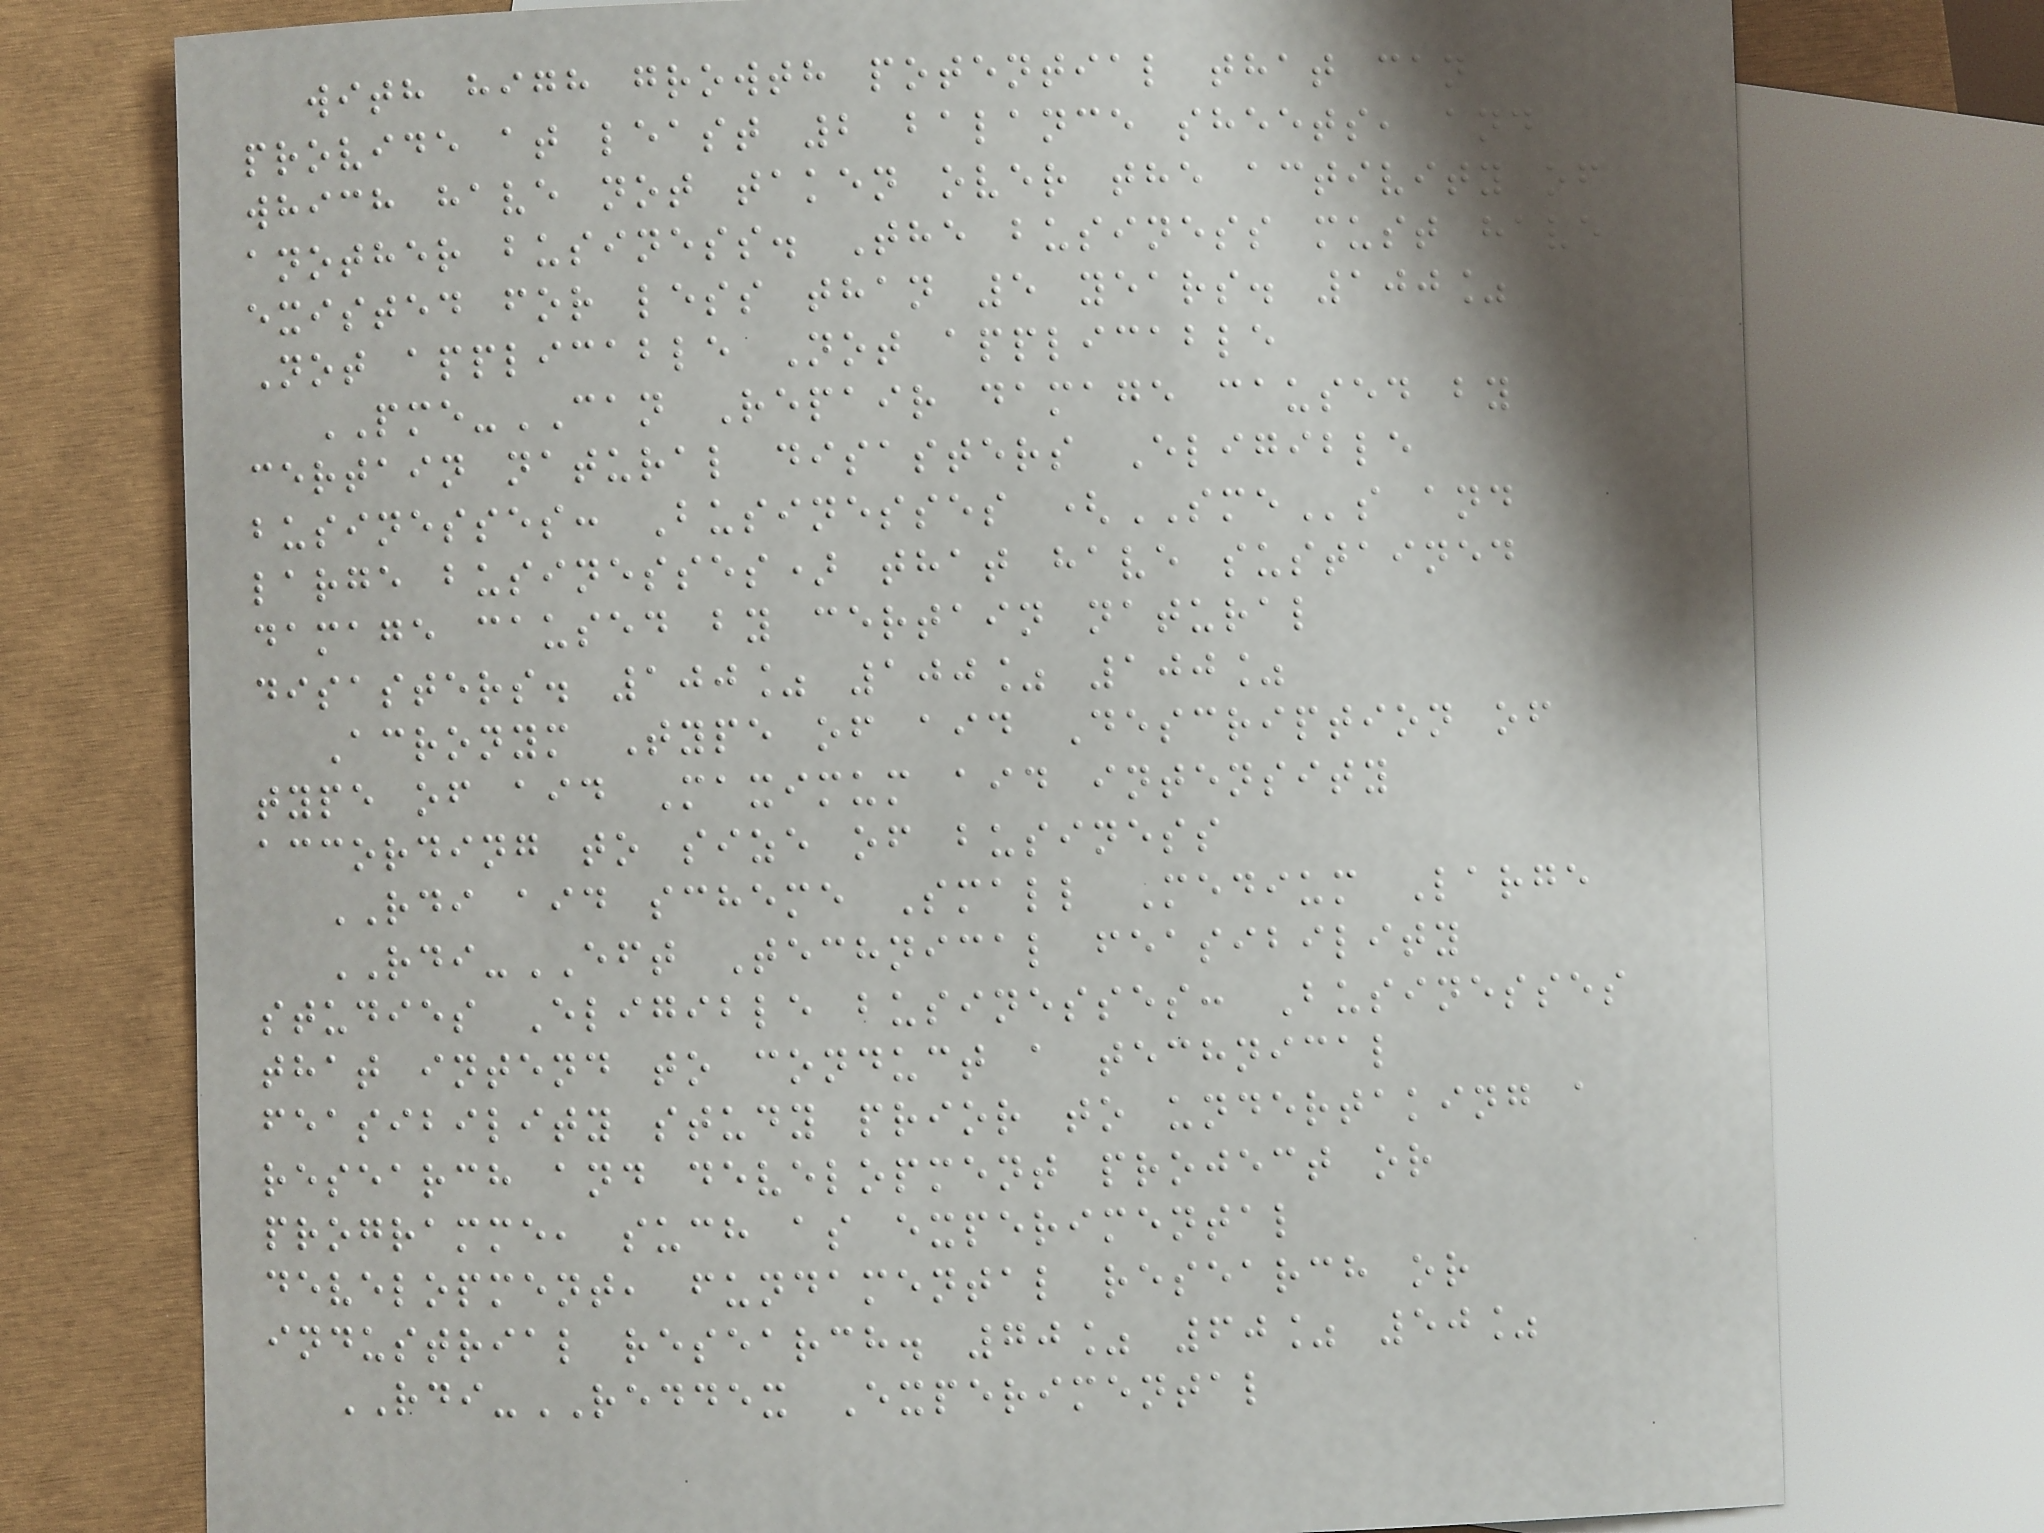with high growth potential that can
provide at least 2 balance sheets, and
which have not taken over the activity of
another business. The business must have
existed for less than 5 years. 100%
Not applicable Not applicable
PME-CAN Repair damage caused by
certain natural disasters Eligible
businesses: Businesses (SMEs and
large businesses) that have sustained
damage caused by certain natural
disasters. 100% 100% 100%
Acronym Type of aid Description of
type of aid Maximum aid intensity
according to size of business
RDI aid scheme Small Medium Large
RDI-EFT Technical feasibility
studies Eligible businesses: Businesses
that intend to conduct a technical
feasibility study prior to undertaking a
research and development project or
programme, such as experimental
development, fundamental research or
industrial research. 70% 60% 50%
RDI-REDDEX Experimental
